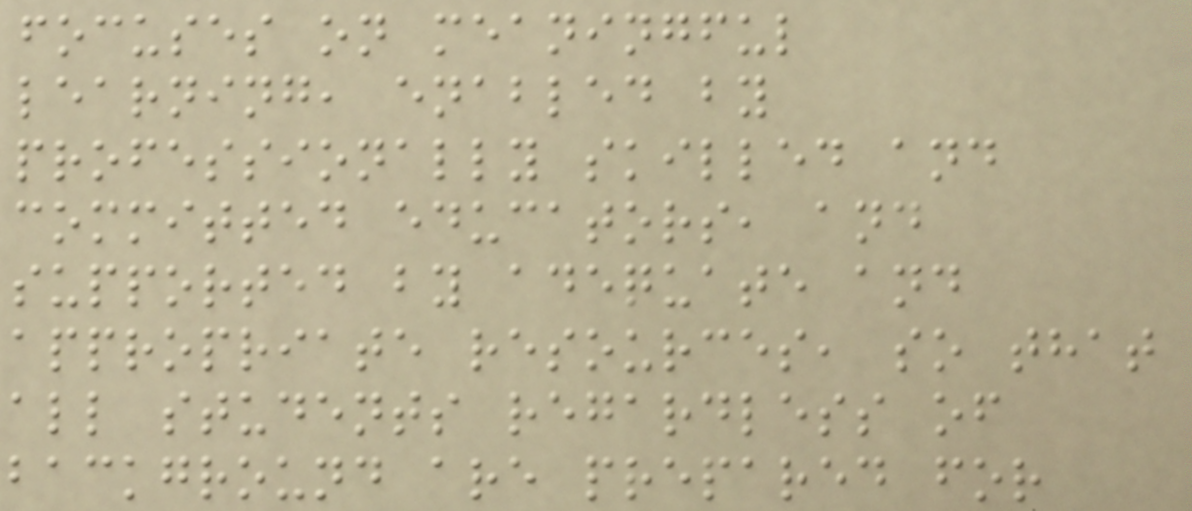focuses on meaningful
learning, enabled by
professionally skilled and
committed educators, and
supported by adequate and
appropriate resources, so that
all students regardless of
background are prepared for
